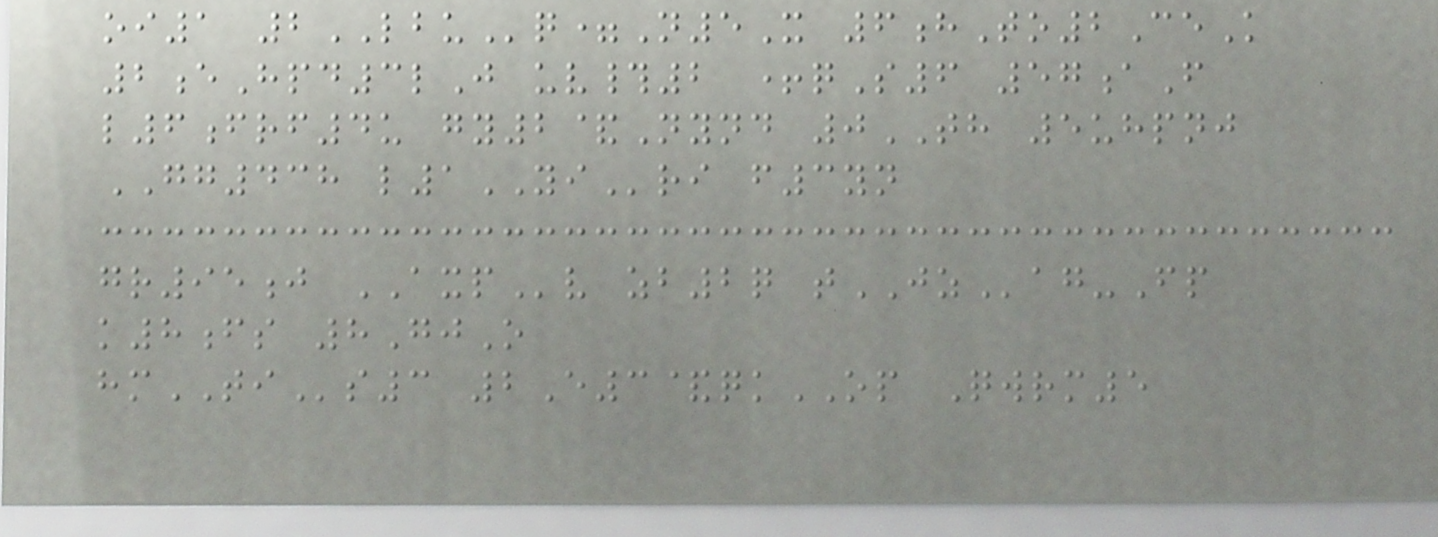oi1 2LBUq=N5X 6hTo2CeK
2eHpd3lJ uv#2 +qS6 57aF
l6frf4u gy2&Nynd 0TH 5uhpnj
GG438 l1YIri f3yn
gr95j AXPv zb2q tJZag-Fp
k8fs 8GjO
hmTIs3 2E3&qkOP Qwrm5
